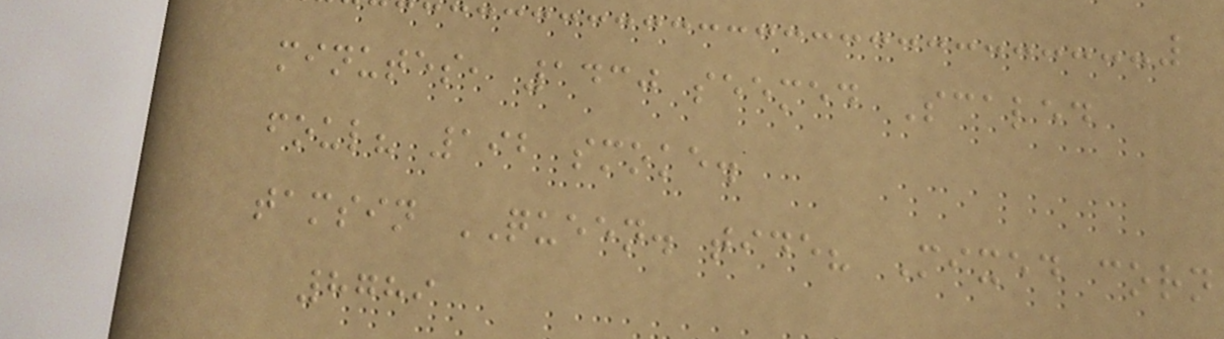minutes, 1430 seemed Scaled
foul? 192 smoke.
tamsin QUEEN. tide? Mixed corn
8789
